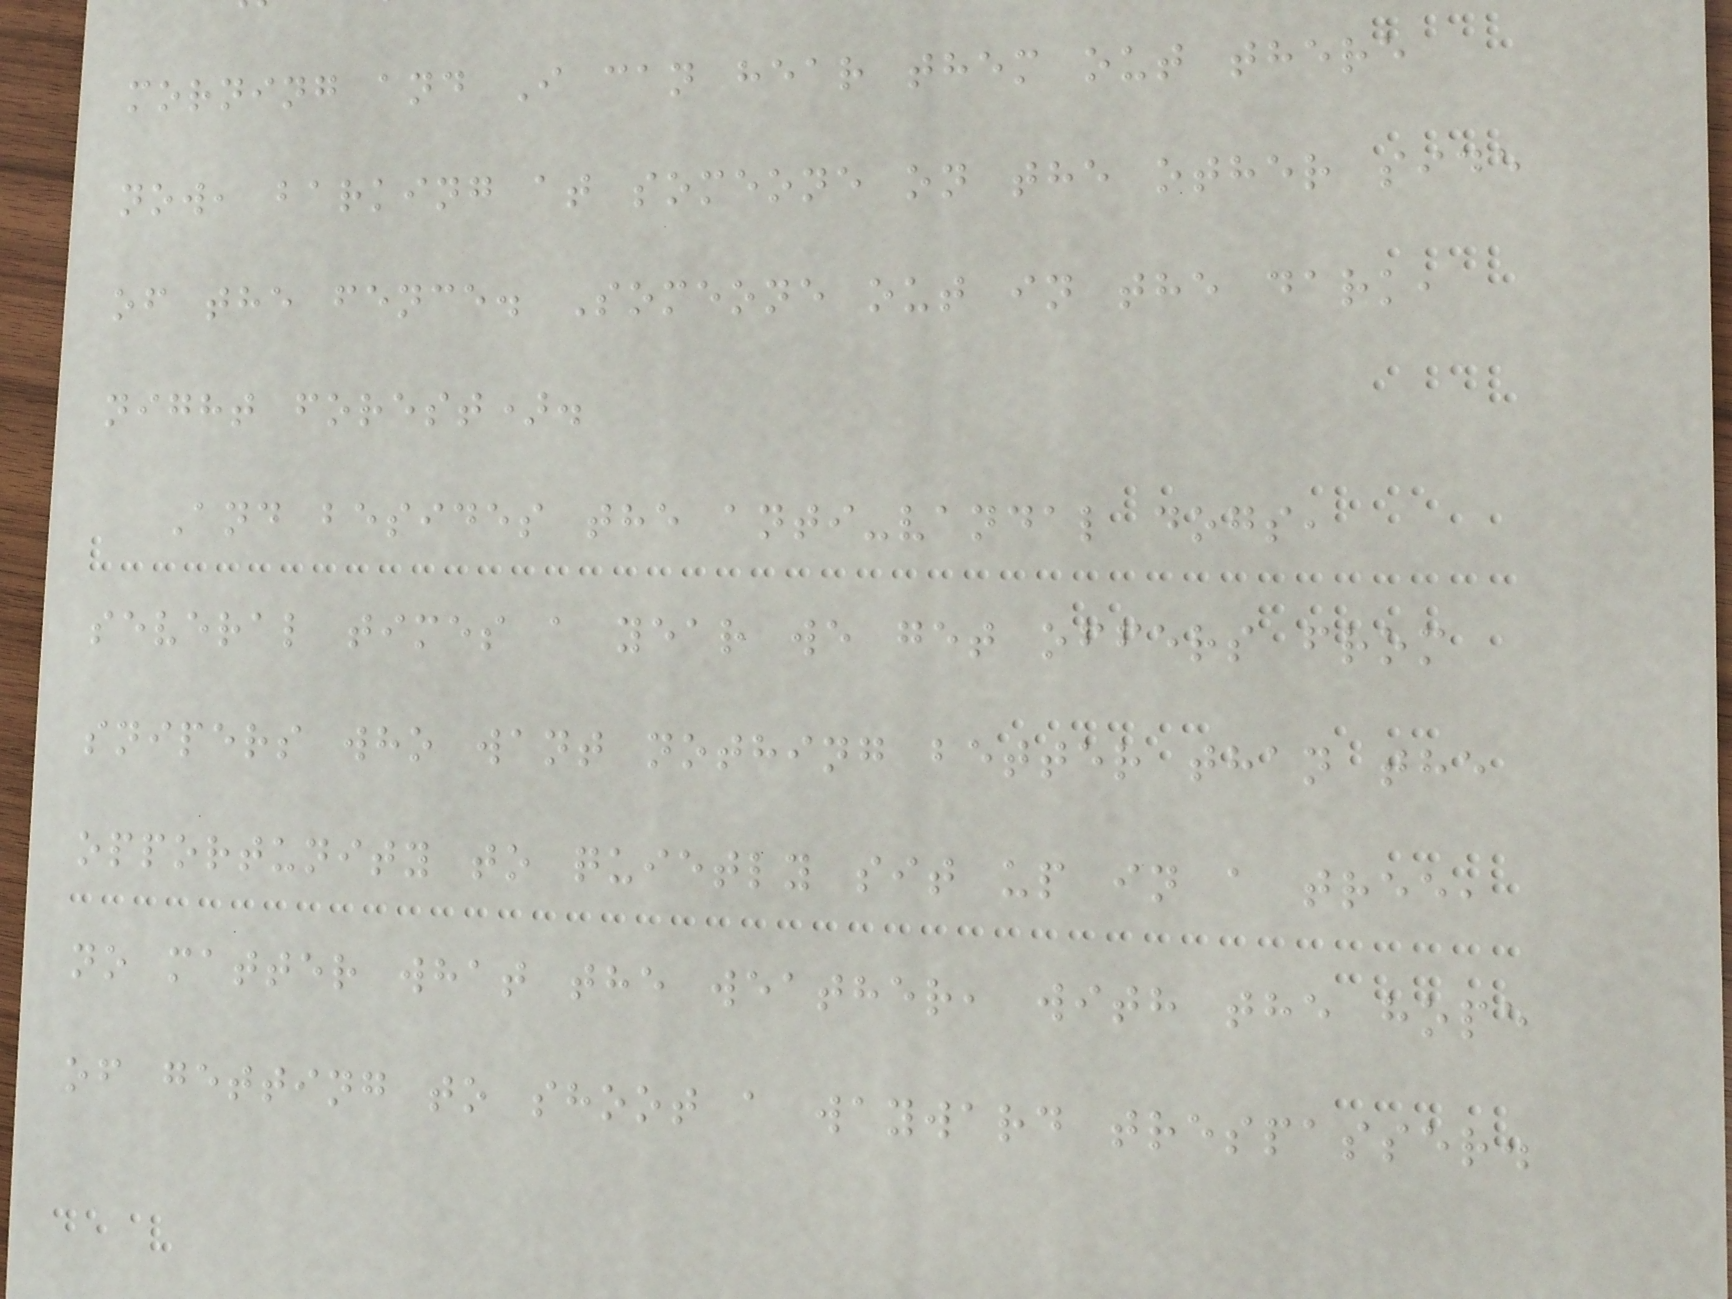morning and I can hear them out there
now, barking at someone on the other side
of the fence. Someone out in the dark,
night forest).
And besides the anti-vandal dogs,
several times a year we get offers from
snipers who want nothing better than the
opportunity to quietly sit up in a tree,
no matter what the weather, with the hope
of getting to shoot a wayward trespasser.
